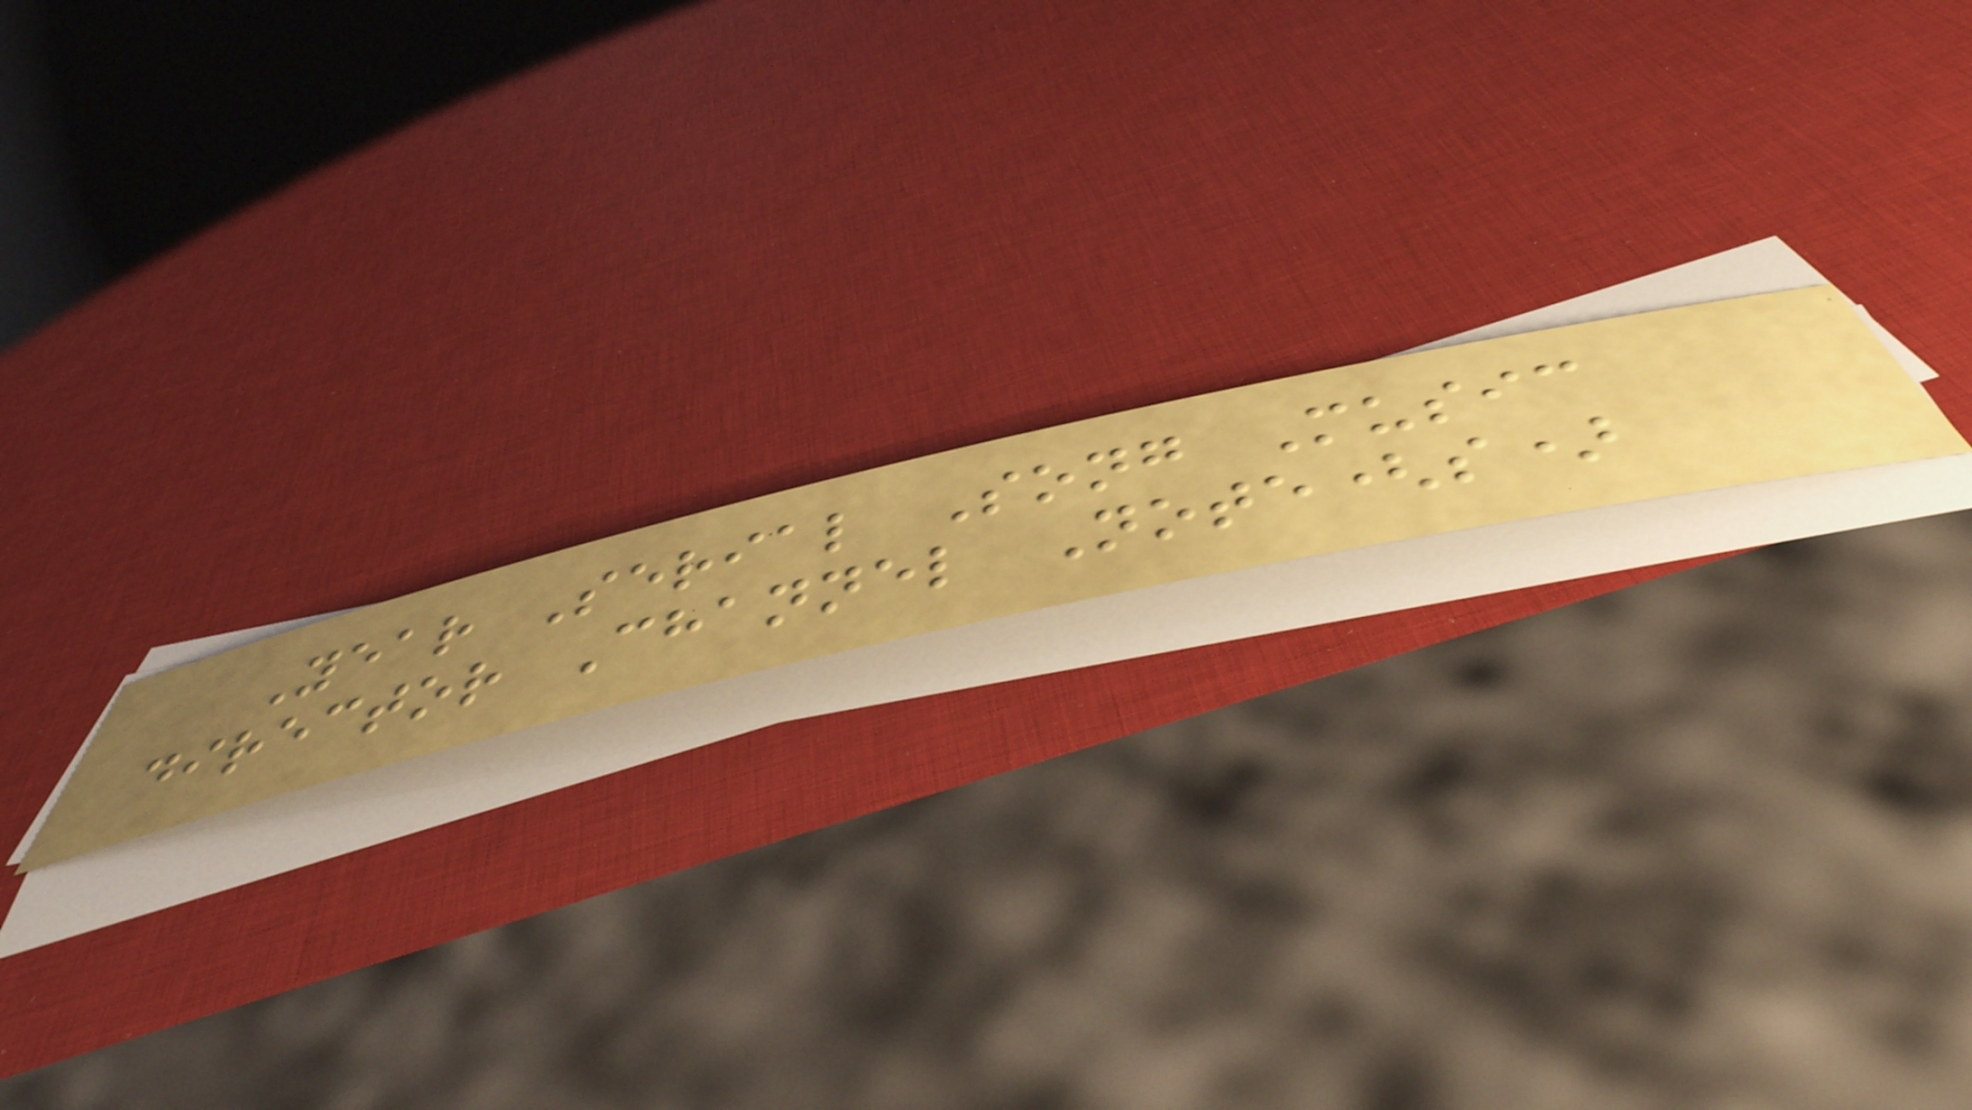Year Serial Song Music
director Channel Note(s)
